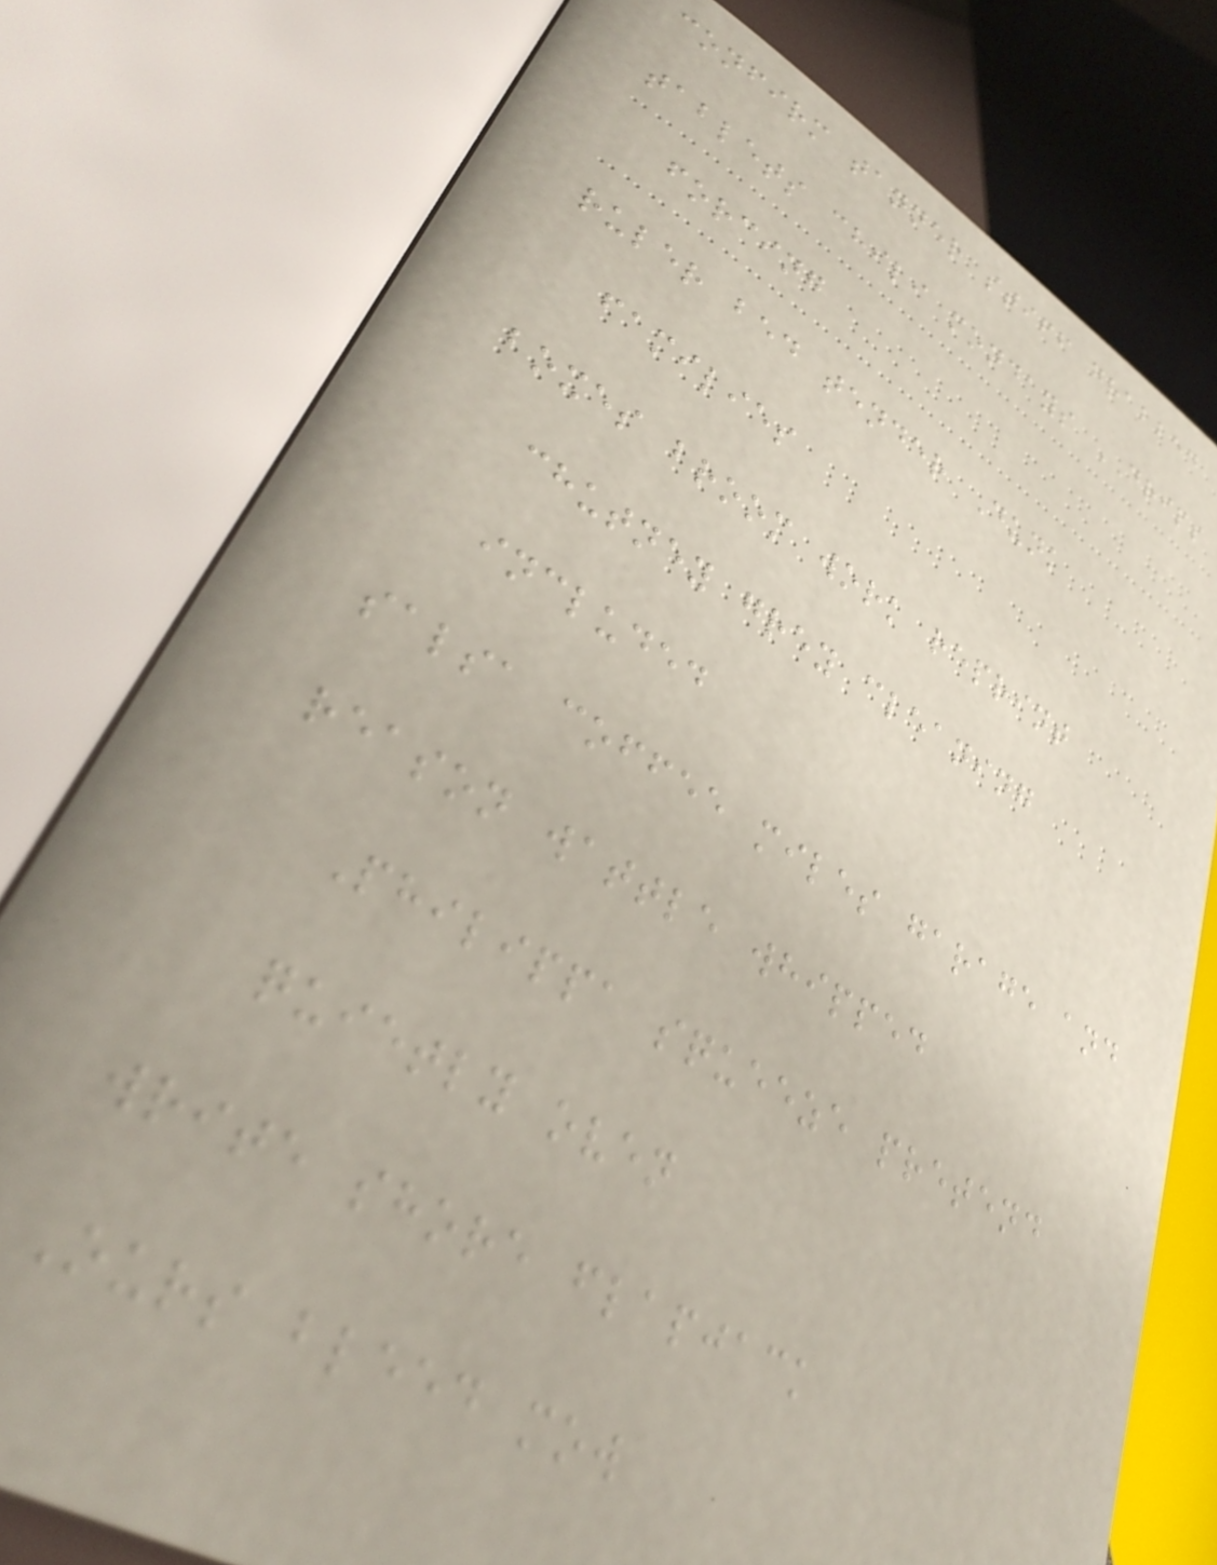confirm tanner stiff grabbed
tablets chili mondays DRIPS
forcing
ruler bed tender Dunk
families
boxes broom work reprint
chutney grey cleaning
included
salsa coffee miles garage and
reason wattle whipped
Philippa squeeze pretend
quietly oven
write shore flapjack
Ours bleed mow
